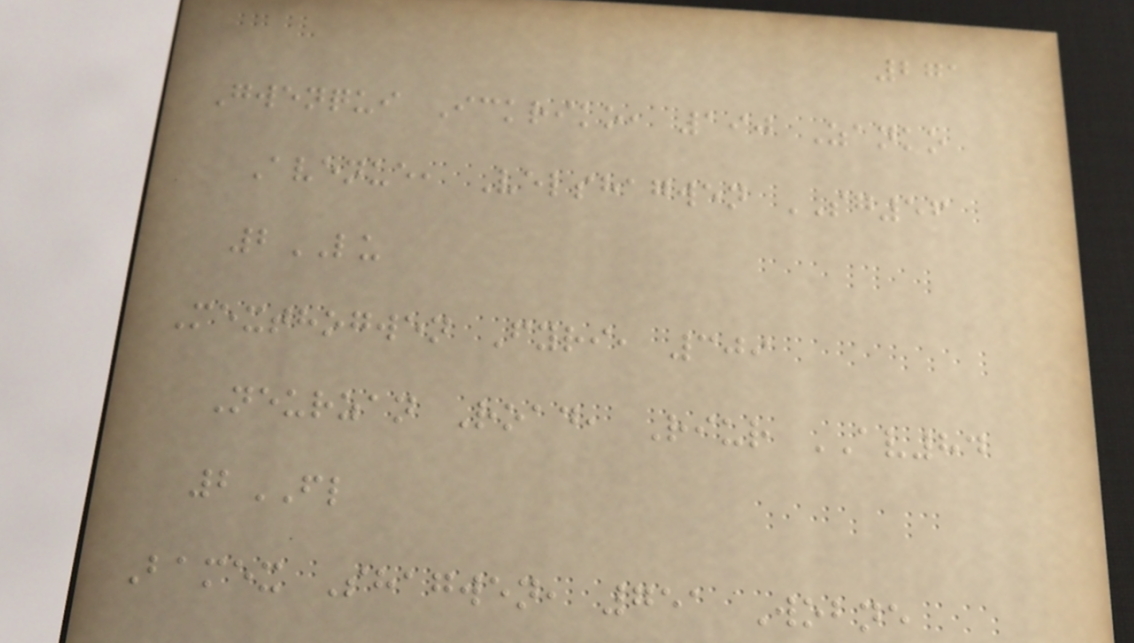271
Gwenqui Ickriko, 190 Zanko
Avenue, Velshagwen SG56
2LU
Mexthogwen Fyri, 309
Neurzan Road, Riur AV84
2FL
Bamex Shagwen, 751 Wobne
